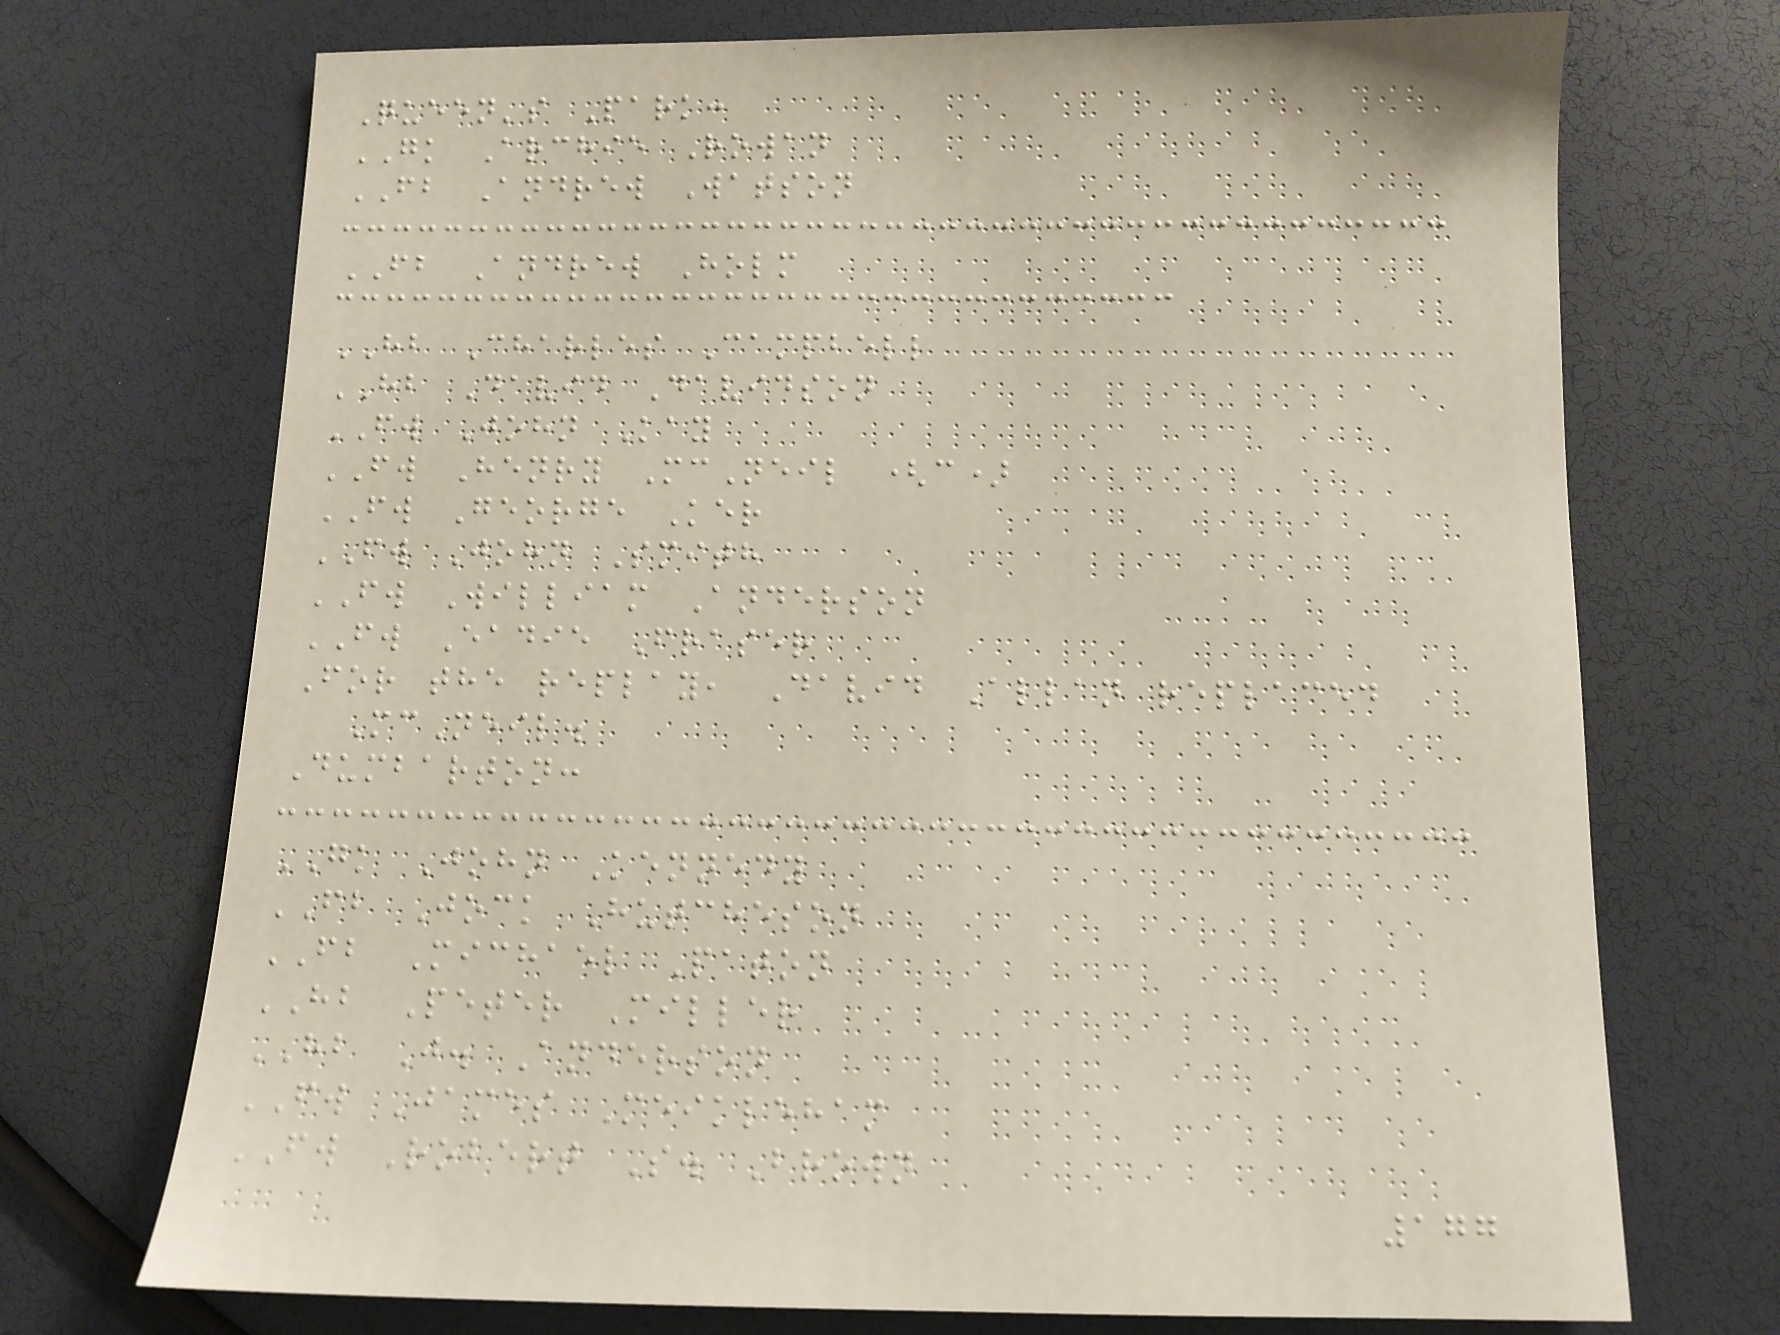Queen's Park:
GK Archie Rowan
FB Andrew Watson
FB Andrew Holm
HB Charles Campbell
HB David Davidson
FW John Kay
FW Henry McNeil (c)
FW George Ker
FW John Smith
FW William Anderson
FW Eadie Fraser
For the replay, David Allan replaced
McNeil.
Dumbarton:
GK John Kennedy
FB Jock Hutcheson
FB Michael Paton
HB Peter Miller
HB J. Anderson
FW James Meikleham
FW Robert S. Brown
177
